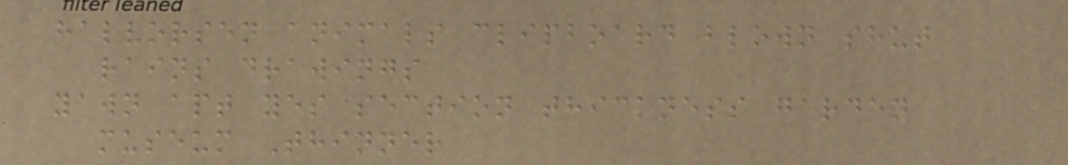halvorsen animals clipboard blown shut
rains drawings
yawn apt yes section thickness garden
museum Thinner
